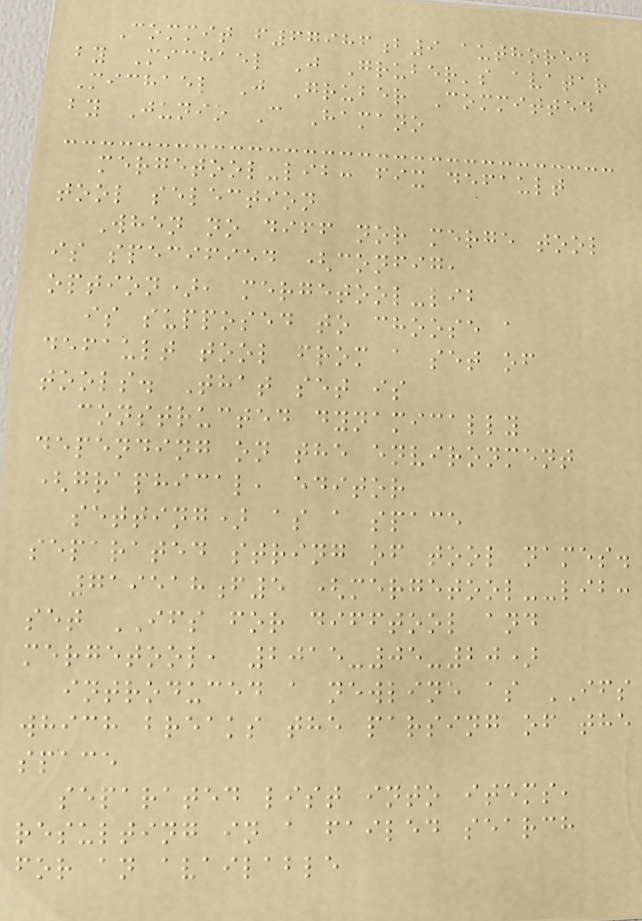Commit f67986b9 authored
by Michael J Gruber's avatar
Michael J Gruber Committed
by Junio C Hamano
mergetool-lib: fix default
tool selection
When no diff nor merge tool
is specified (config,
option), mergetool-lib
is supposed to choose a
default tool from a set of
tools. That set is
constructed dynamically
depending on the environment
(graphical, editor
setting) as a space
separated string of tool names.
719518f5 (mergetool--lib:
set IFS for difftool and
mergetool, 2015-05-20)
introduced a newline as IFS
which breaks the parsing of the
space
separated list into items,
resulting in a failed search
for an available
